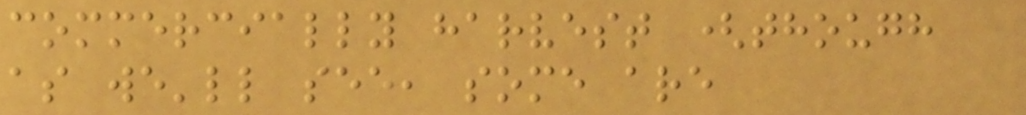commercially harvest (though
as we'll see, some are
